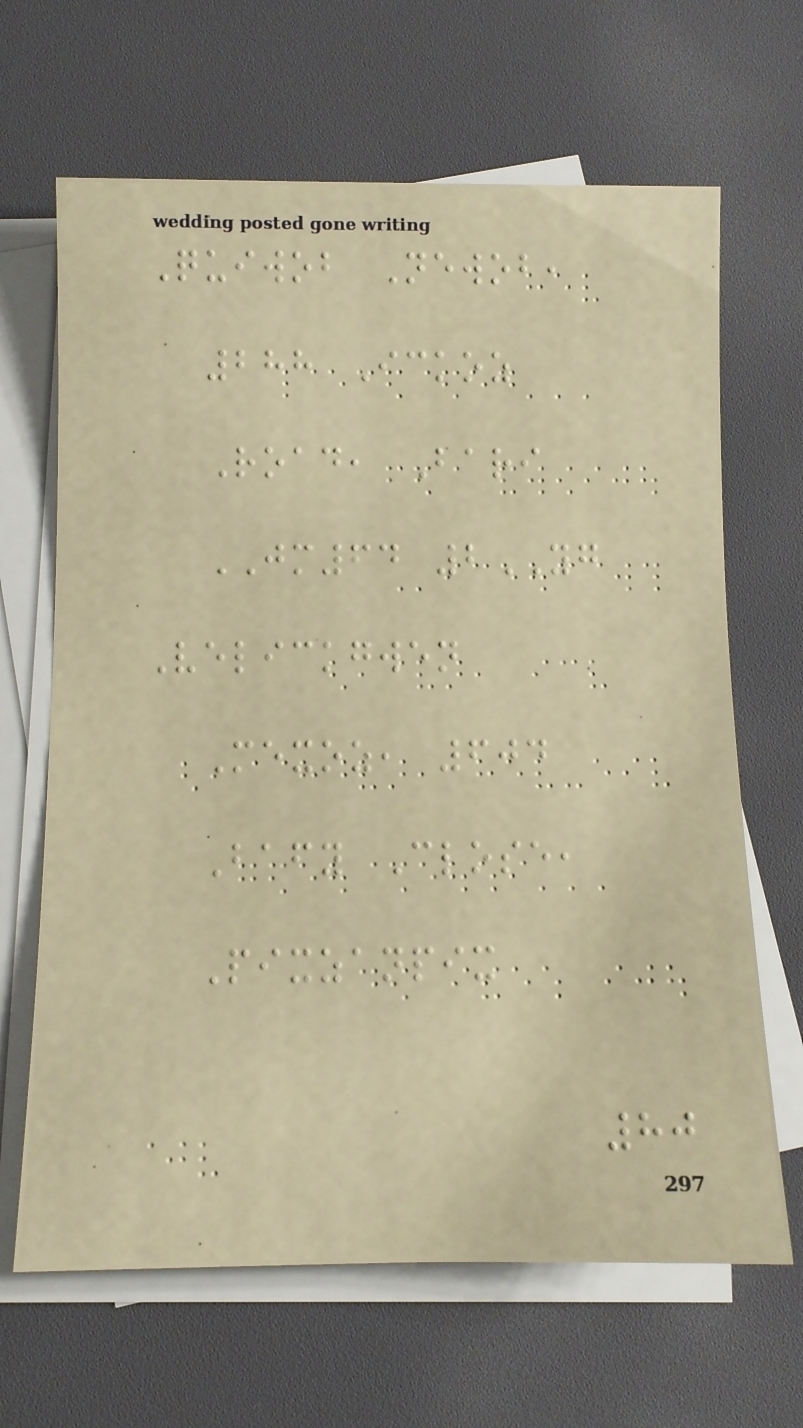Quiwob Newob,
288 Ickoz
Road, Bari
JM64 2YG
Velickgwen
Mexoz, 604
Bafy Close,
Pixzanpix
80
